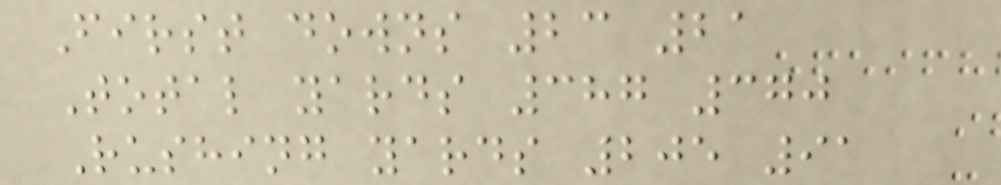First downs 23 21
Total yards 387 370
Rushing yards 205 91
